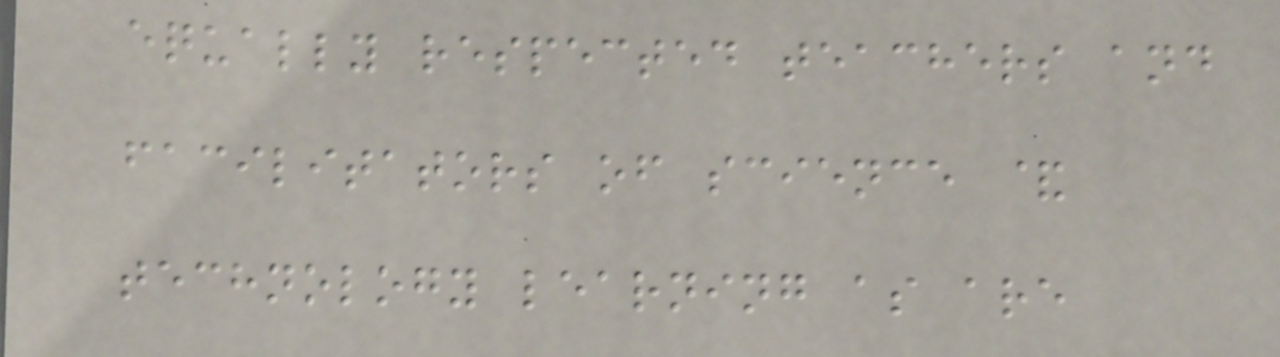equally respected teachers and
facilitators of science &
technology learning as are
